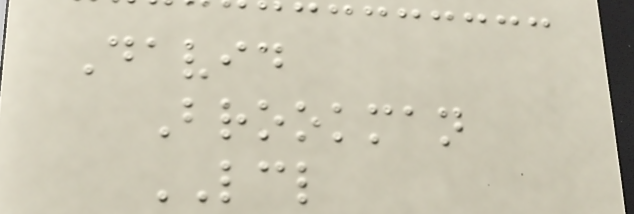David
Brookman
LCL
